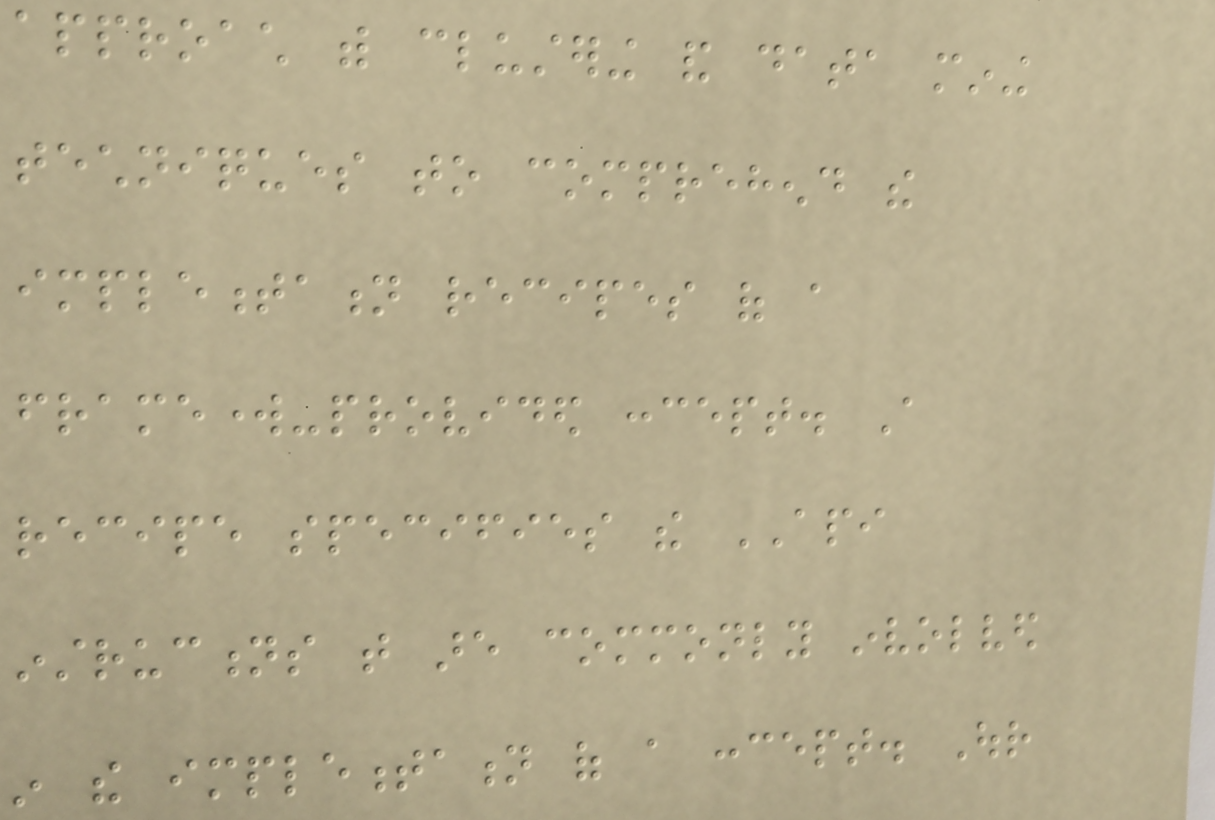approach with clustering and data mining
techniques to comprehend the
implementation recipes of a
framework-provided concept. A
recipe specifies the API
instructions that are commonly involved
in the implementation of a concept. Our
